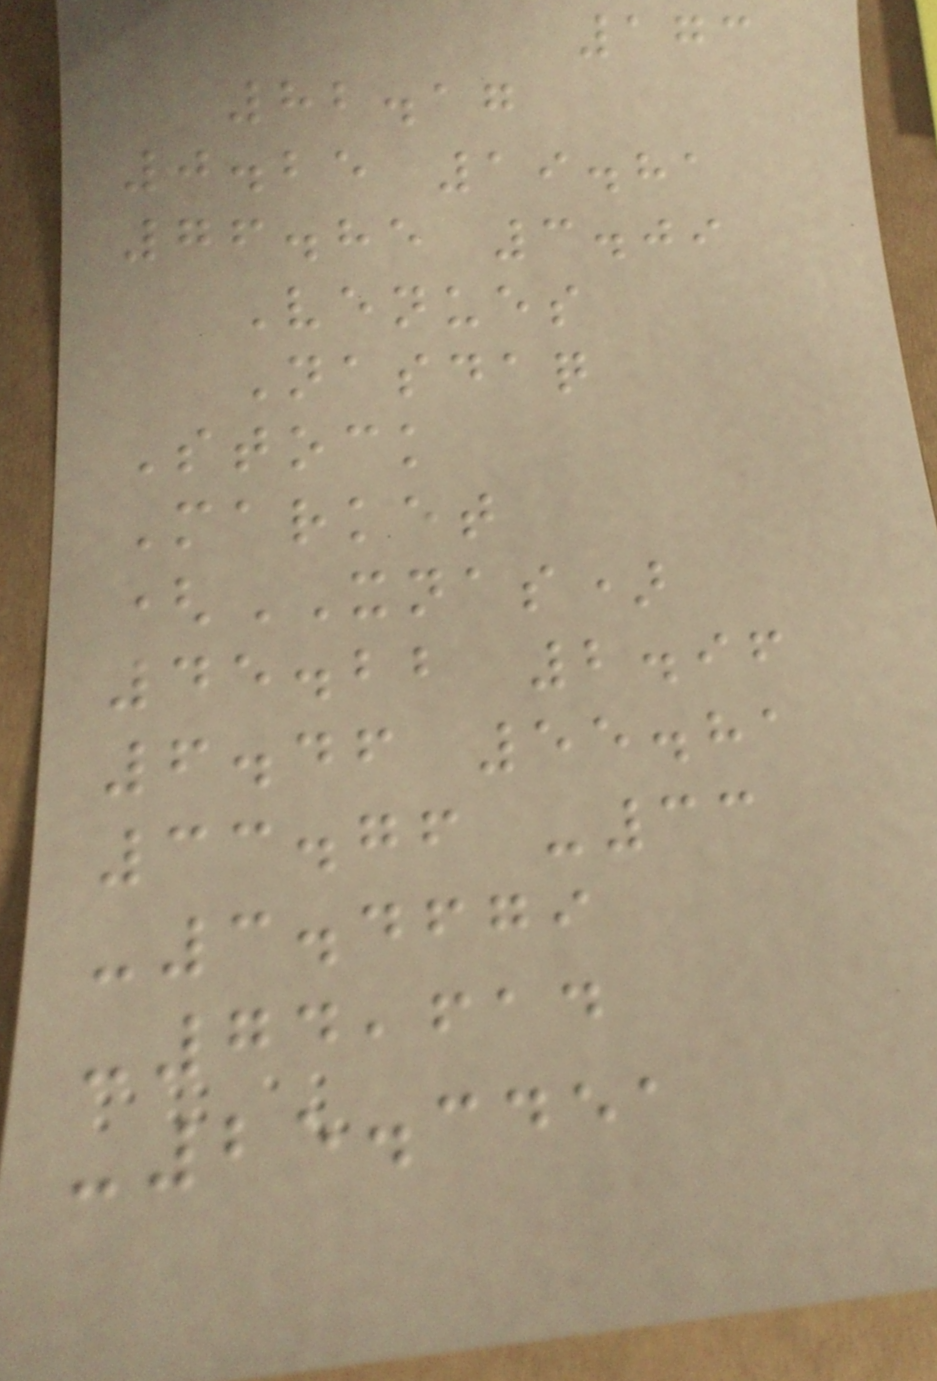173
82.17
0.25 19.81
76.85 3.09
Venues
Nasdaq
Stock
Market
(XNAS)
45.22 2.96
6.46 55.81
33.76 -33
-3.4679
-74,614
-25.3451
